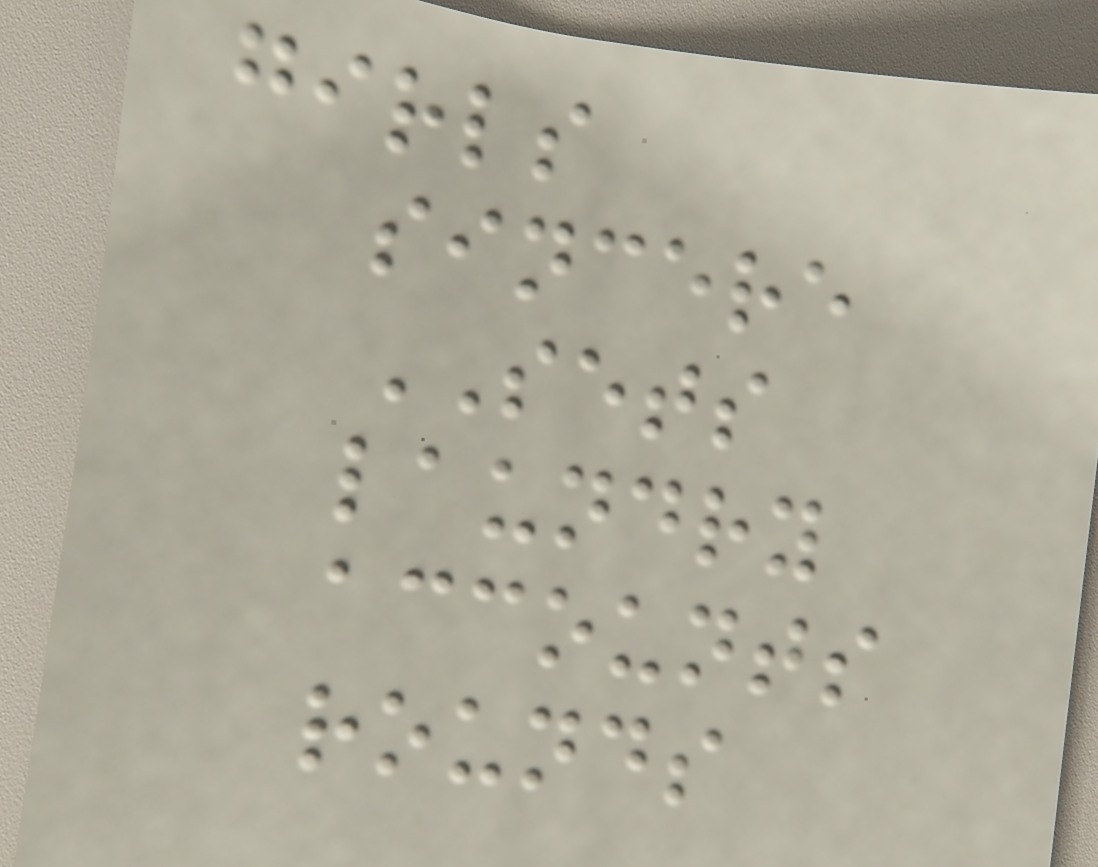girls
sincere
SETS
laundry
accounts
rounds
